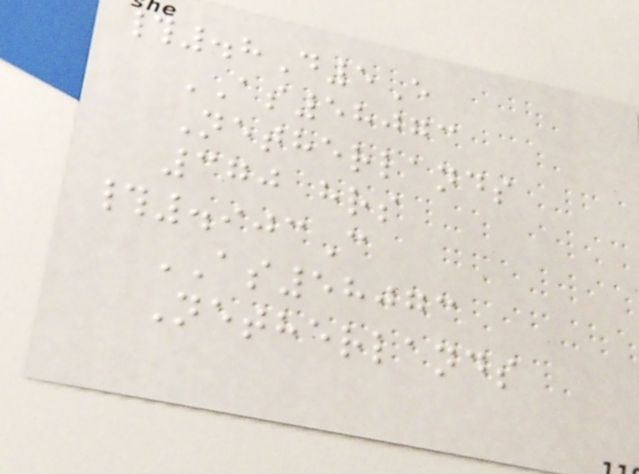#.8D5E
AS58073
Netherlands
370 hrs
#.903C
AS58073
Netherlands
